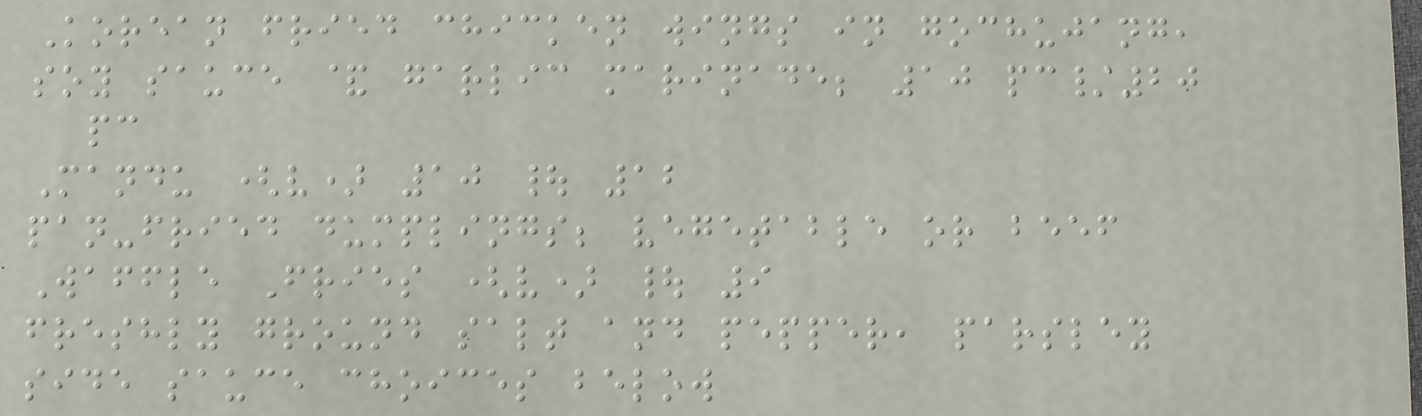Korean fried chicken wings in gochujang,
soy sauce & garlic marinade; 10 pc/20
pc
Mandu (v) 10 | 12
pan-fried dumplings; vegetable or beef
Waffle Fries (v) | 9
freshly ground salt and pepper, parsley
side sauce choices below
